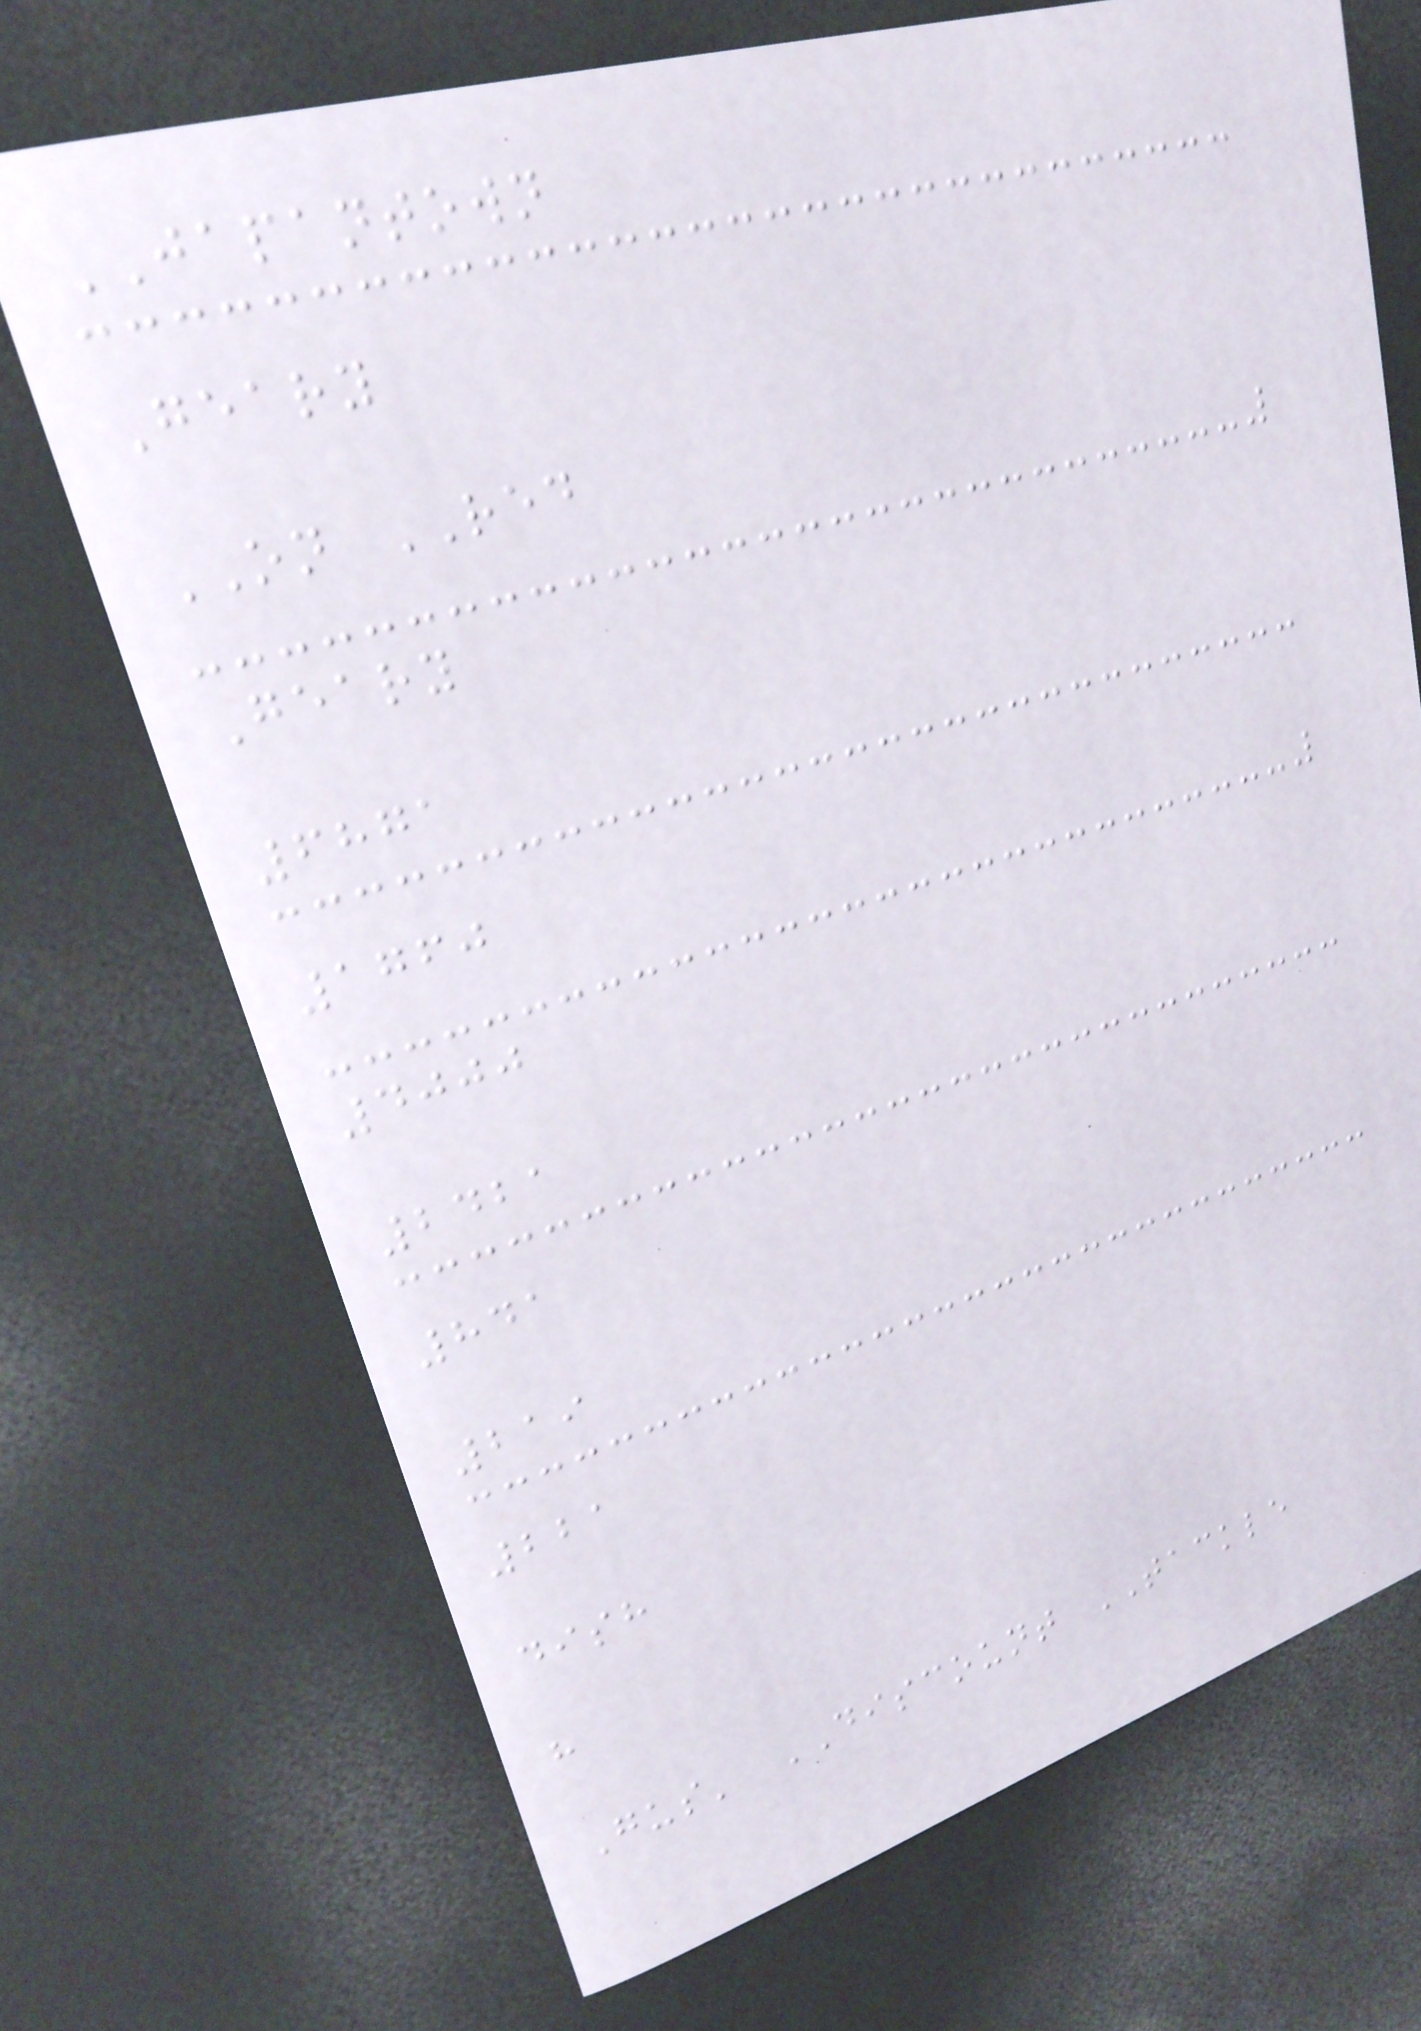JAPANTOWN
Geary
ON RED
Geary
6871
1760
4000
2421
841
219
221
dish
h
Gus' DISCOUNT TACKLE
